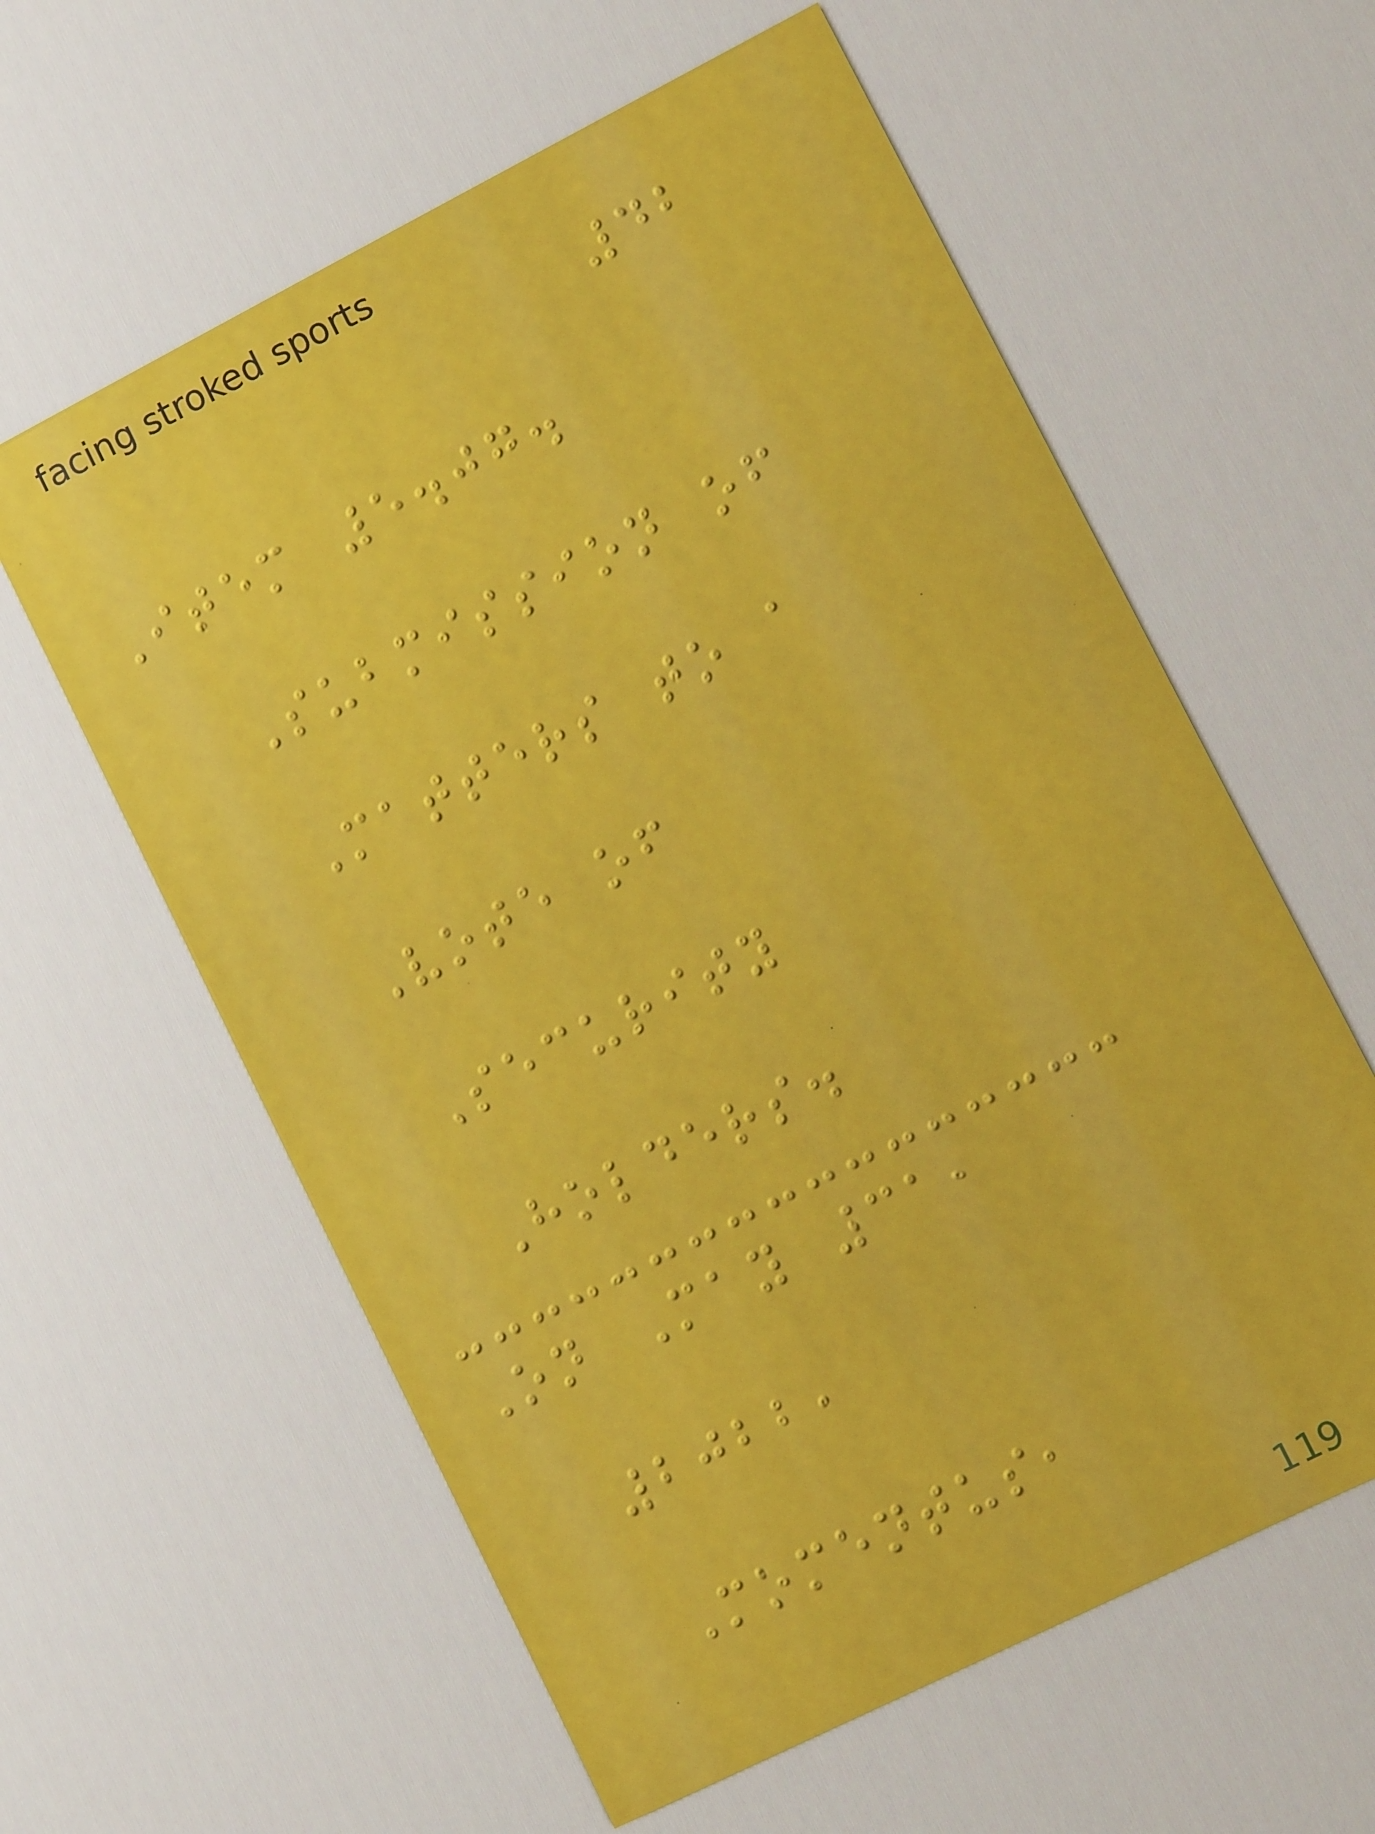42
Item 5.07.
Submission of
Matters to a
Vote of
Security
Holders.
On May 31,
2022,
Momentus,
